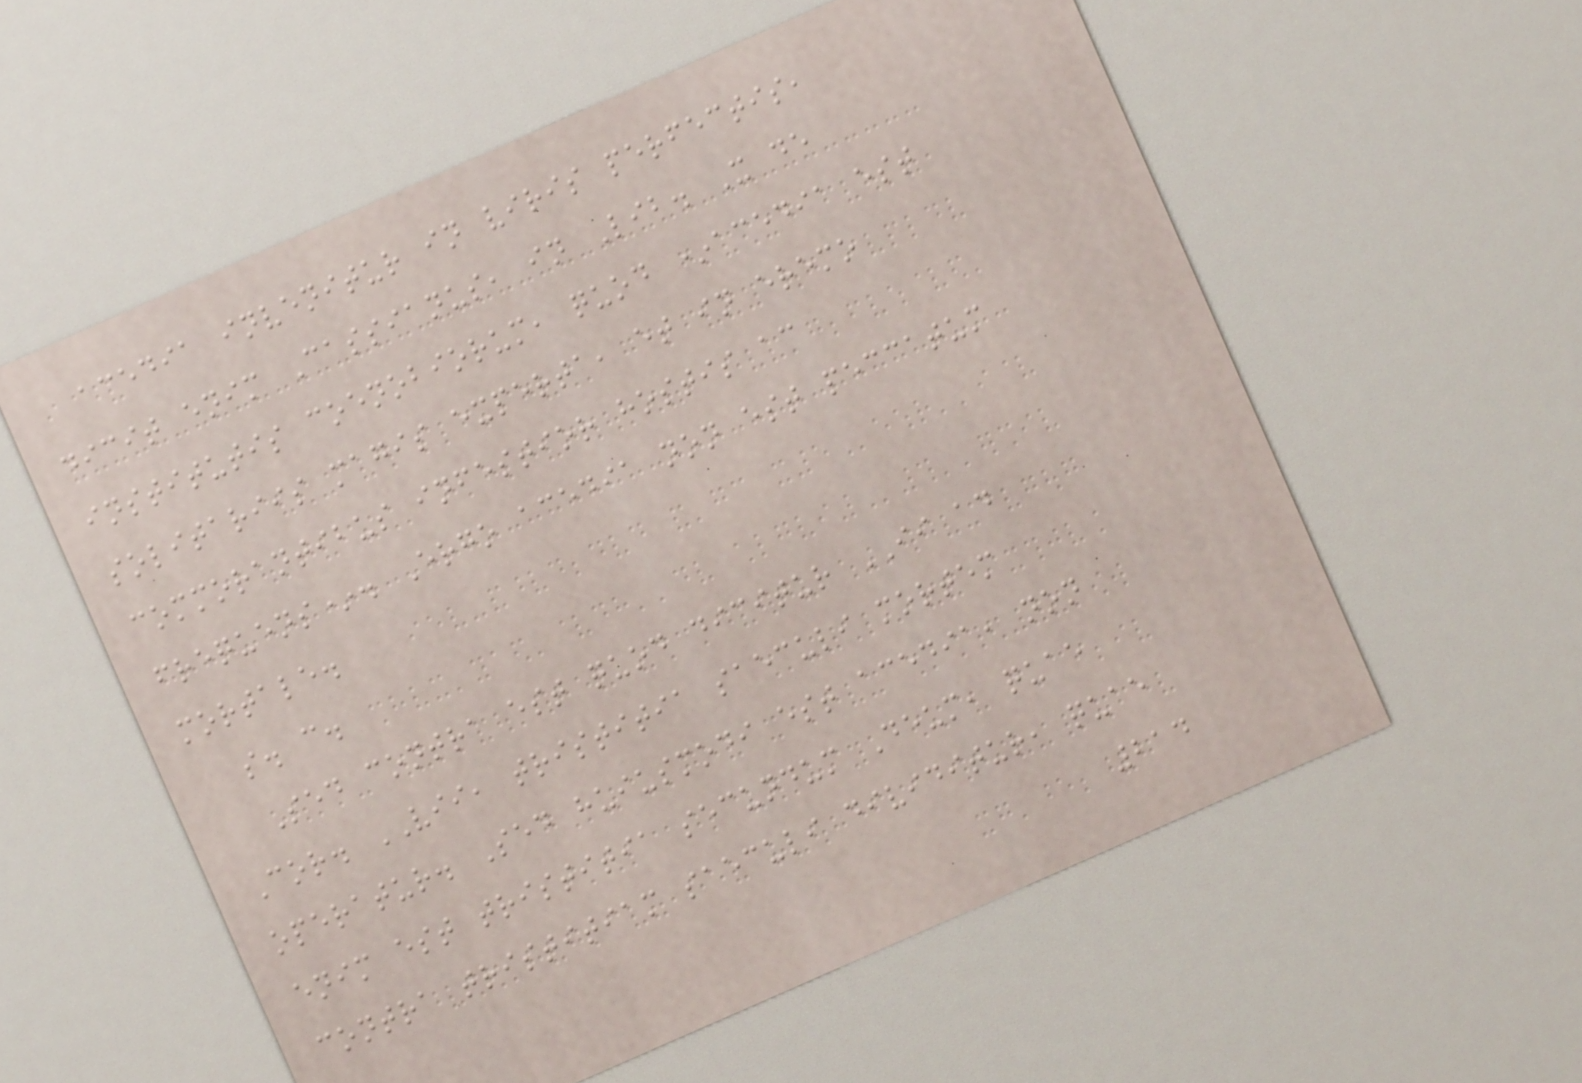acedia invenitur in viris perfectis,
dicit enim Cassianus, in Lib. X de
institutis coenobiorum, quod *acedia est
solitariis magis experta, et in eremo
commorantibus infestior hostis ac
frequens*. Ergo acedia non est peccatum
mortale.
s. c.
Sed contra est quod dicitur II ad
Cor. VII, tristitia saeculi mortem
operatur. Sed huiusmodi est acedia, non
enim est tristitia secundum Deum, quae
contra tristitiam saeculi dividitur, quae
214
